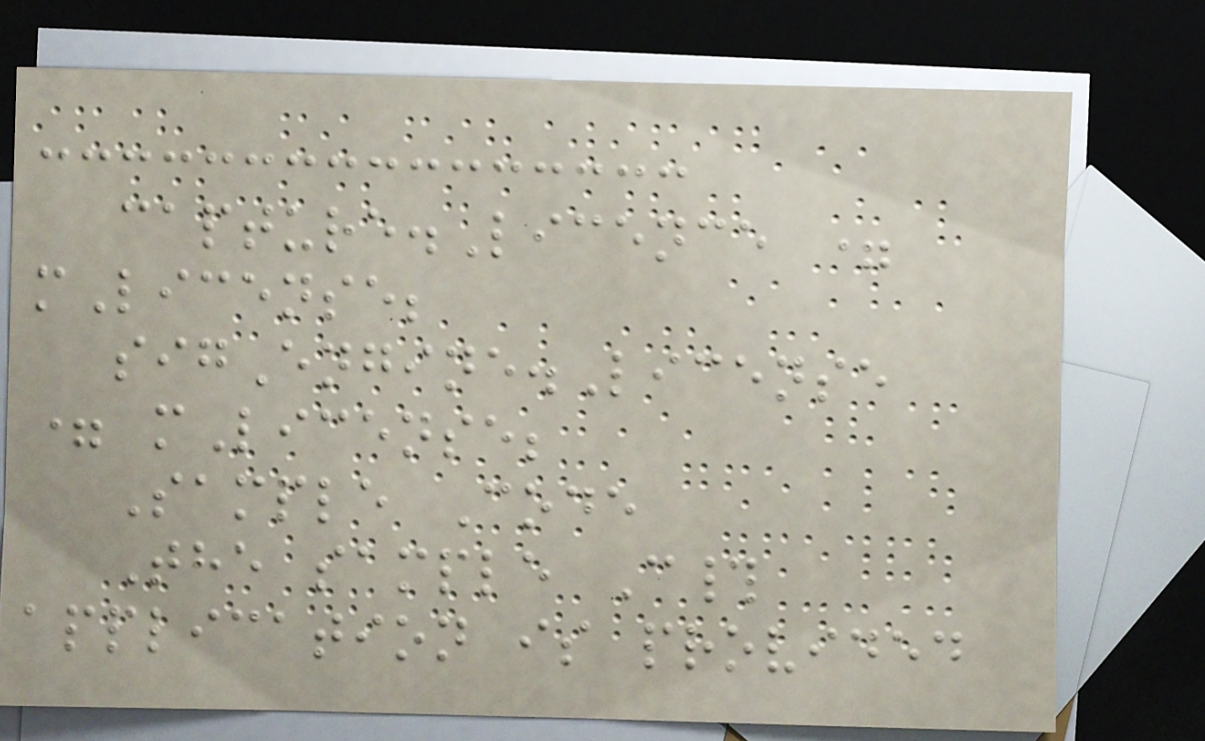capture.Licence =
mLicense;
sigEngine.License
= mLicense;
Sample Code
The sample C#
application is provided
